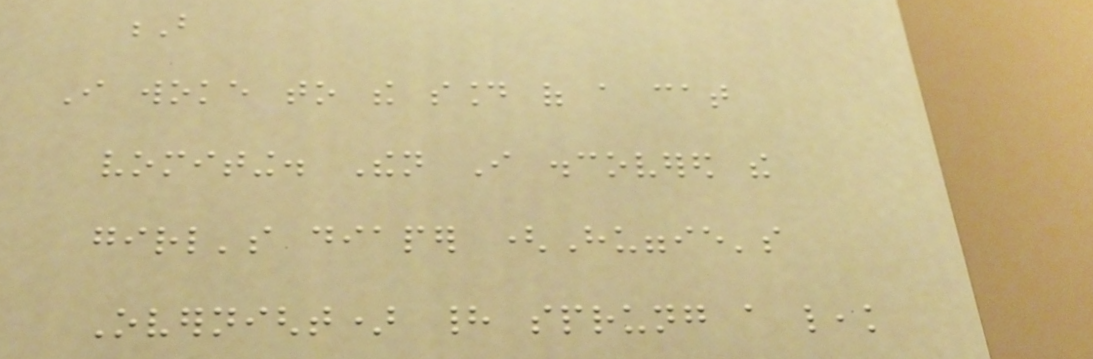B
I woke to the sound of a cat
vomiting. Then I discovered the
girl's diaper (Huggie's
Overnight) had sprung a leak
